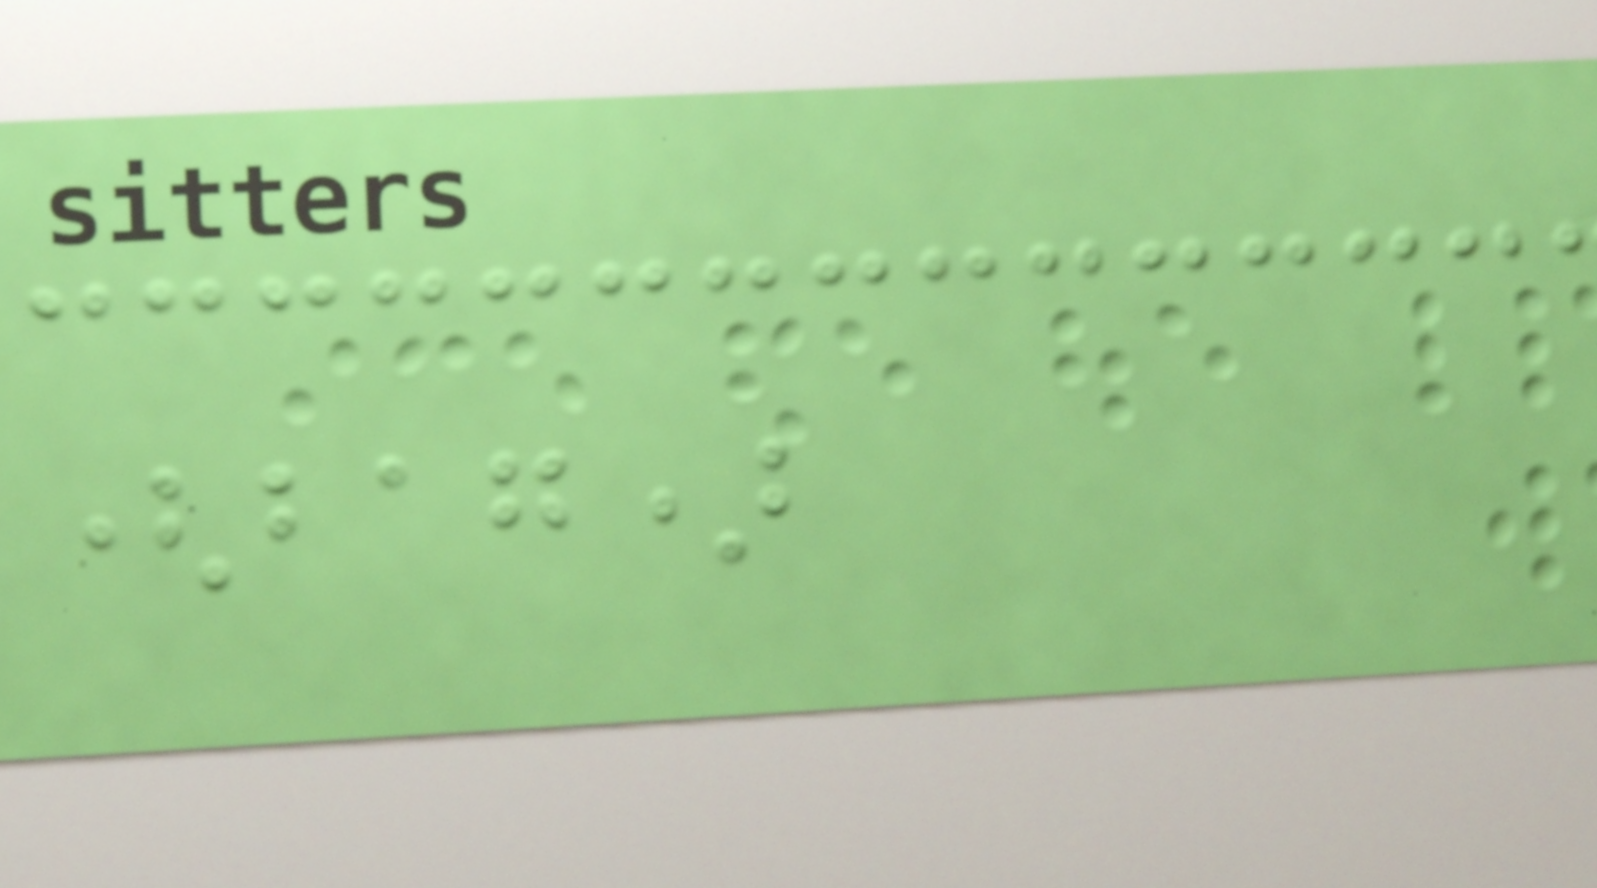(bag)
